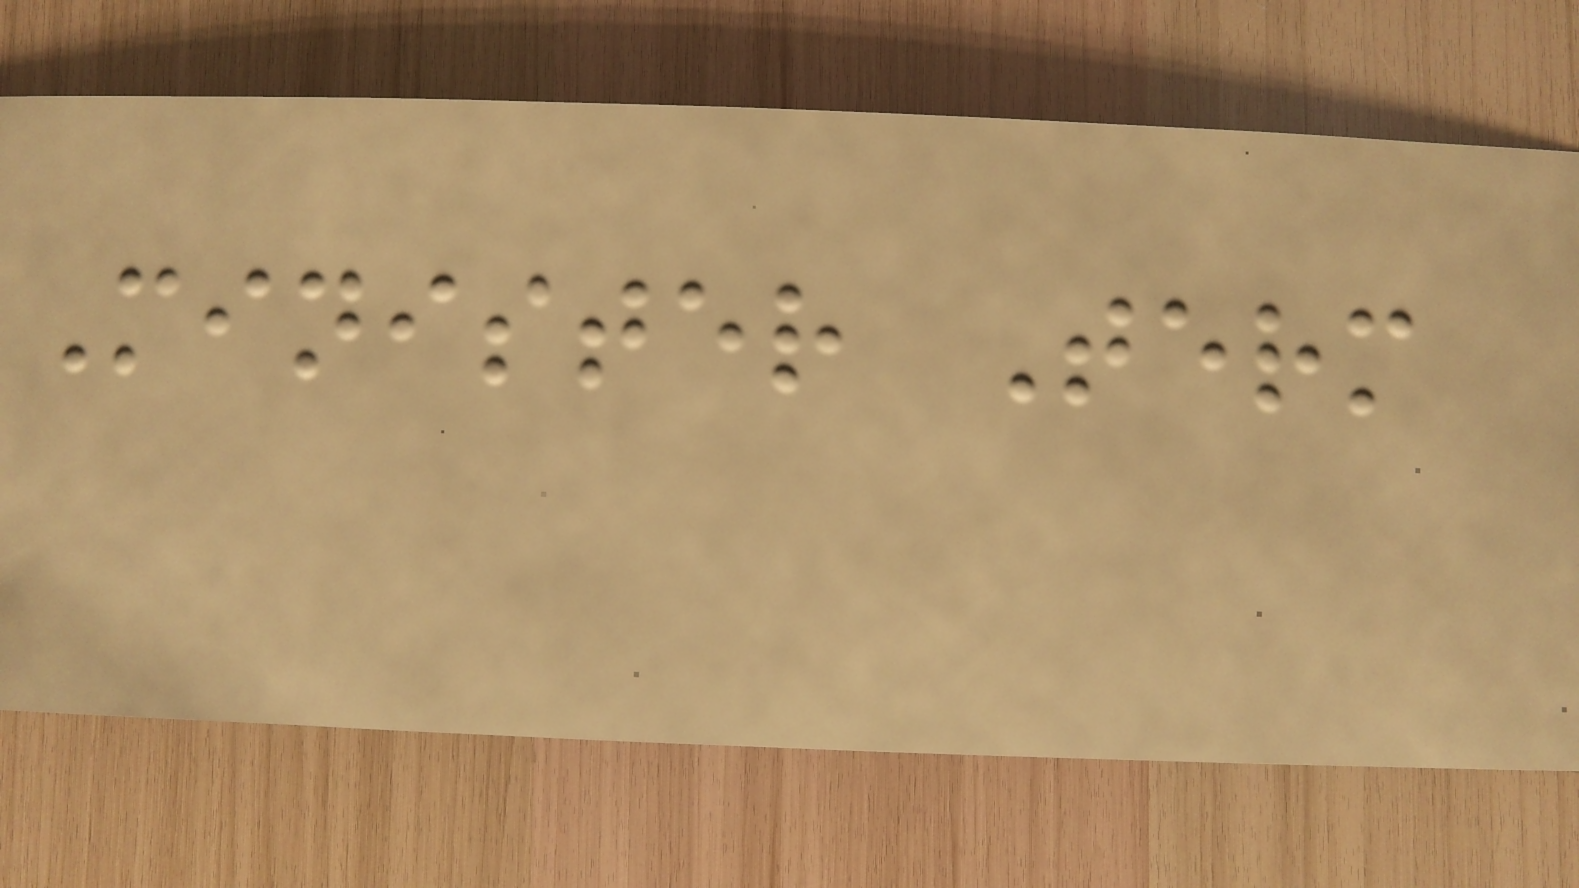Minister Term
